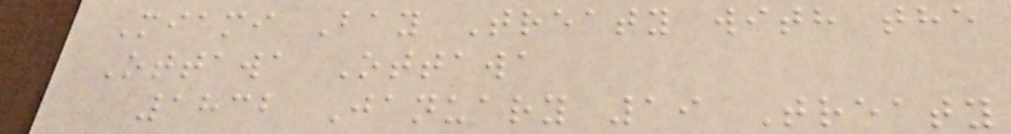Miami Bay Treaty with the
Ottawa Ottawa
1832 January 19 Treaty
